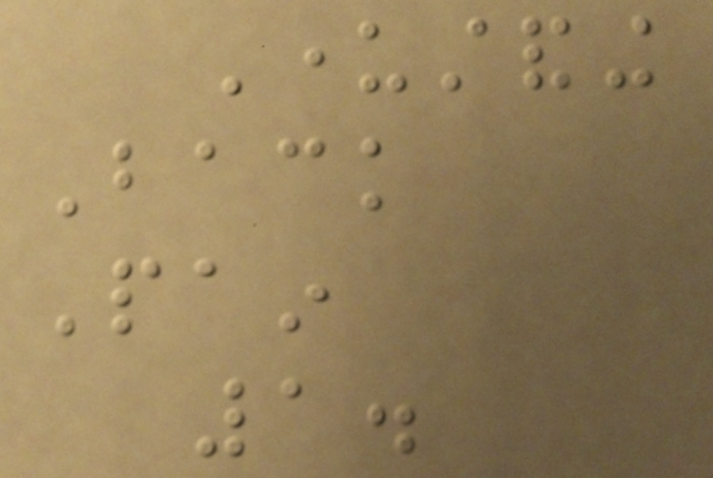Understanding
Back
Pain
1.
